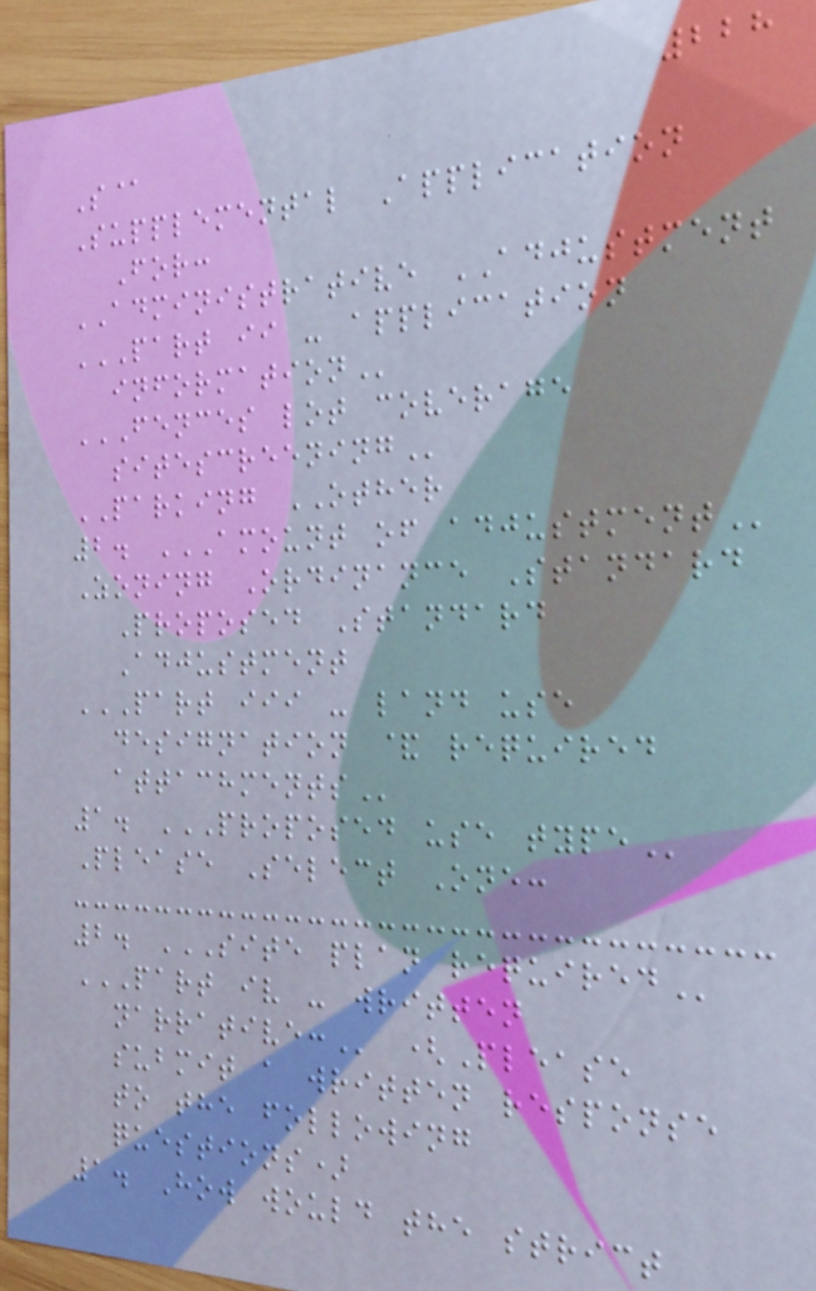228
S@
Supplemental Application
For:
ADMINISTRATIVE ADJUSTMENT
PART II - APPLICATION
INFORMATION
FENCES LOT COVERAGE
SITESCREENING
PARKING OTHER
2. AMOUNT OF ADJUSTMENT
Zoning Ordinance Standard
Proposed Standard
Adjustment
PART III - LAND USE
DESIGNATION & REQUIRED
ATTACHMENTS
1. PROPOSED USE TYPE
Please Select One:
2. SITE PLAN REQUIRED
PART IV - WRITTEN
NARRATIVE: (Please
submit a written response
to the following
questions)
1. How would the strict
